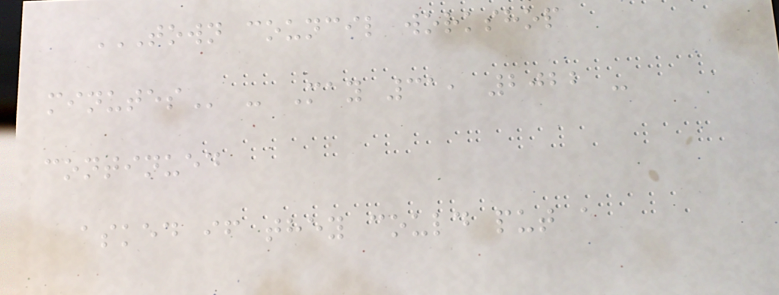TOWN COUNCIL WORKSHOP
MINUTES - May 31, 2022 -
continued
asked if they could put a
